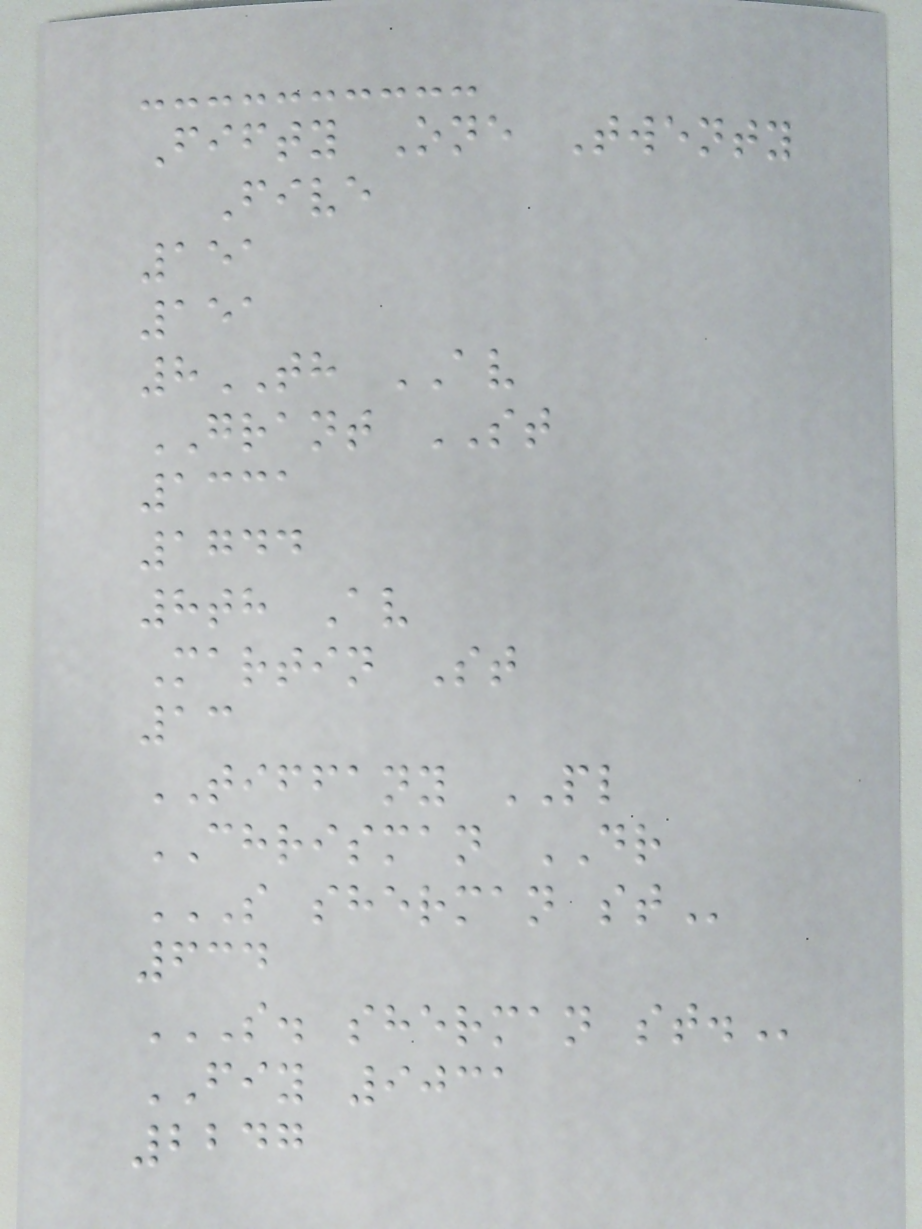Fifty One Twenty
Five
151
151
8TH AV
GRANT ST
1331
1744
8th Av
Martin St
13
TIFFANY PL
CHRISMAN DR
S SHERMAN ST
634
S. SHERMAN ST.
FIY 9031
2247
